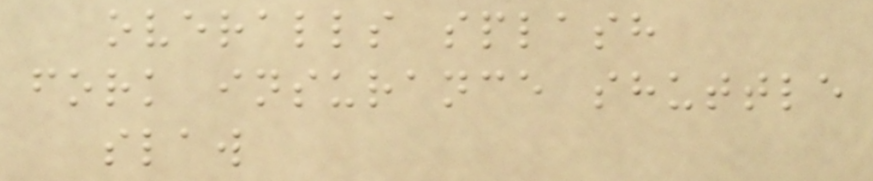overalls splash
fork insurance shuttle
slaw
